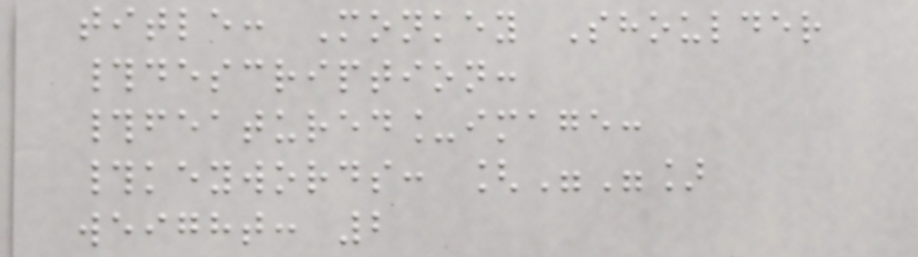title: Monkey Shoulder
#description:
#featured_image:
#keywords: [""]
weight: 2
